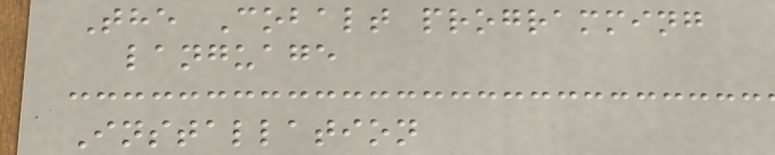The Cobalt programming
language
Installation
